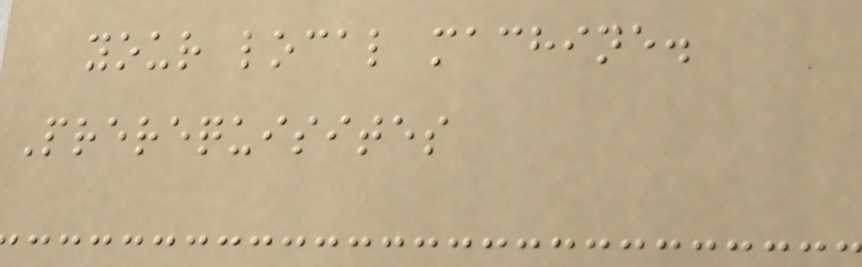your local machine.
Prerequisites
